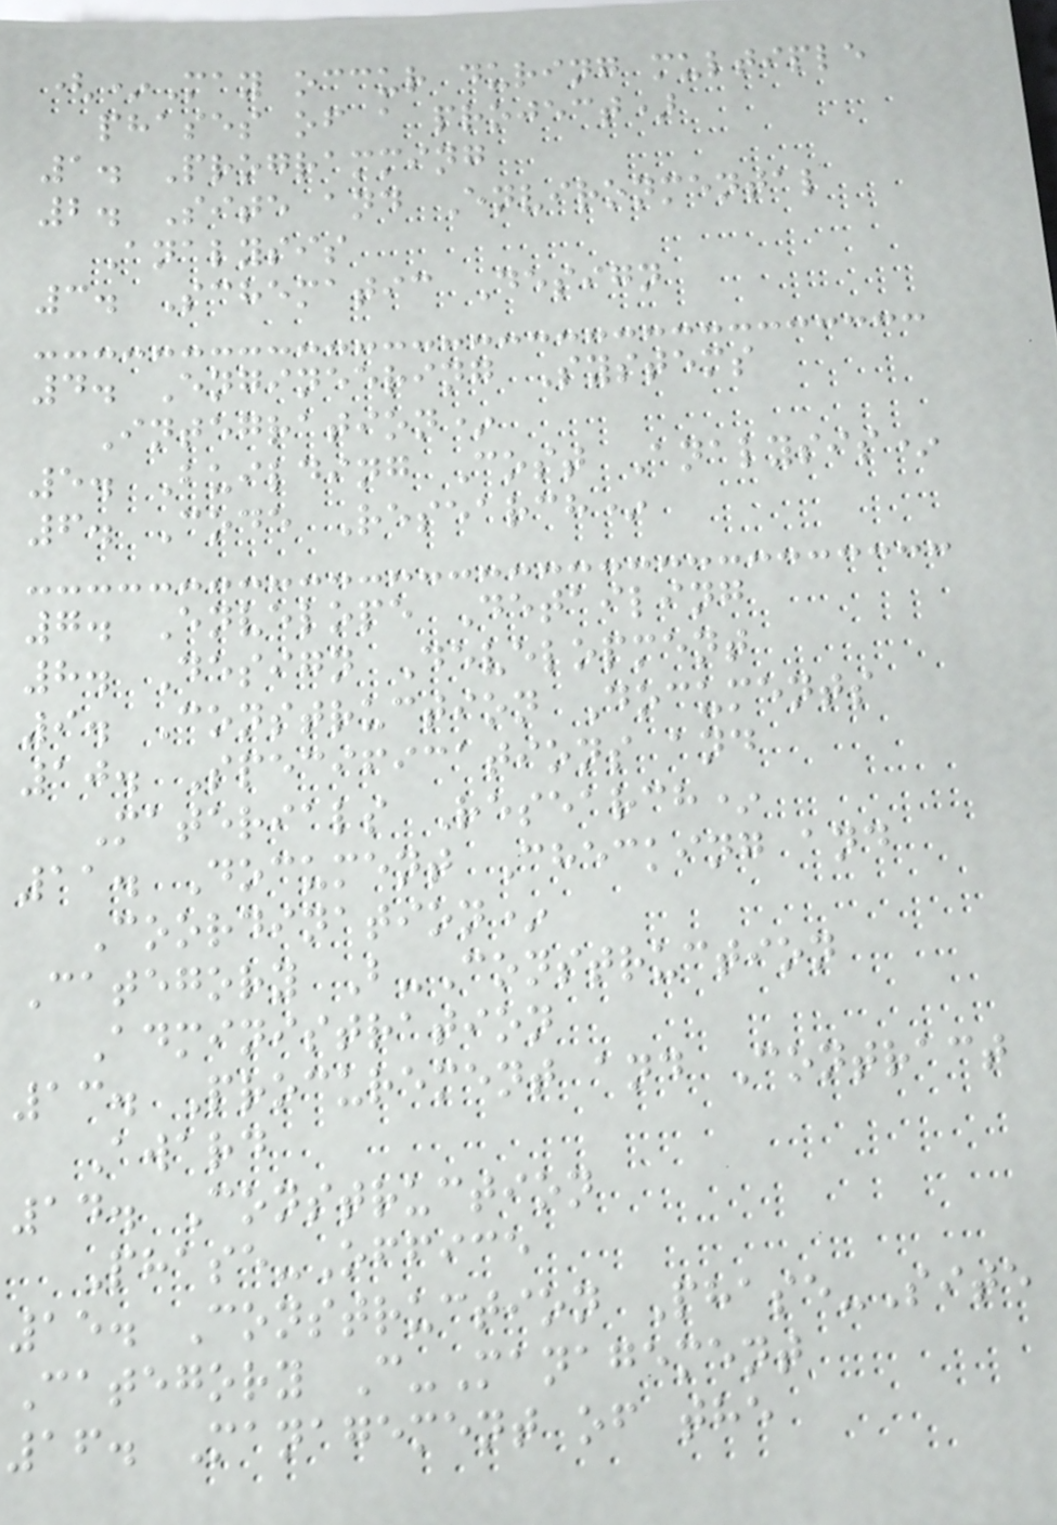(*May occur during multiple
phases of a project)
1. Programming
2. Site and Environmental
Analysis
3. Schematic Design
4. Engineering Systems
Integration*
5. Building Cost Analysis*
6. Code Research*
7. Envelope Detailing
8. Design Development
9. Construction Documents
10. Specifications and
Materials Research*
11. Document Checking and
Coordination*
Category B-Construction
Administration
13. Procurement and Contract
Award
14. Construction
Phase-Office
15. Construction Phase-Site
Category C-Management
16. Management of the
